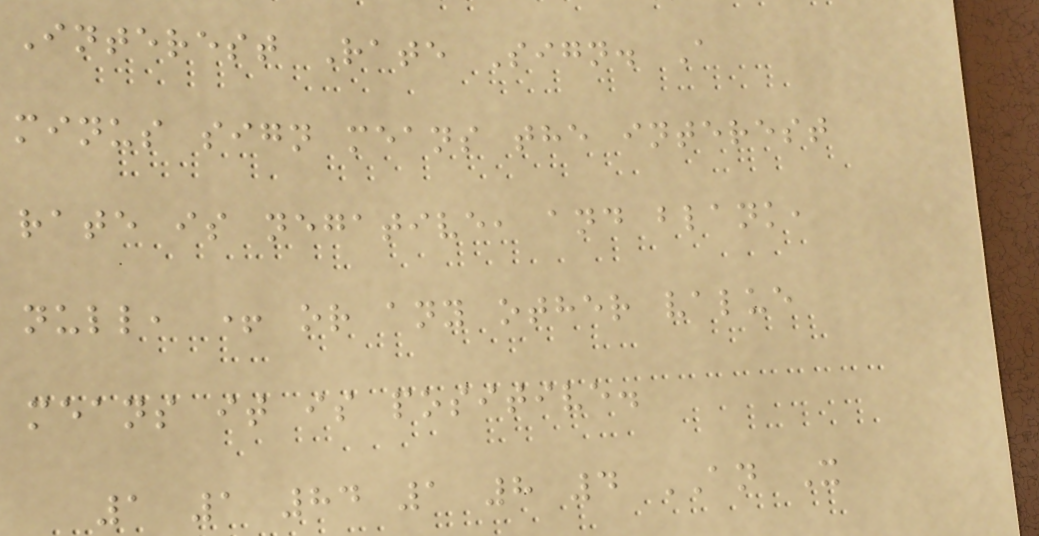Interest Rate Sign. A
minus sign means the interest
rate is negative, and blank,
null, + or any other value
means it is positive.
1 1 84 1 8 4 AN X
